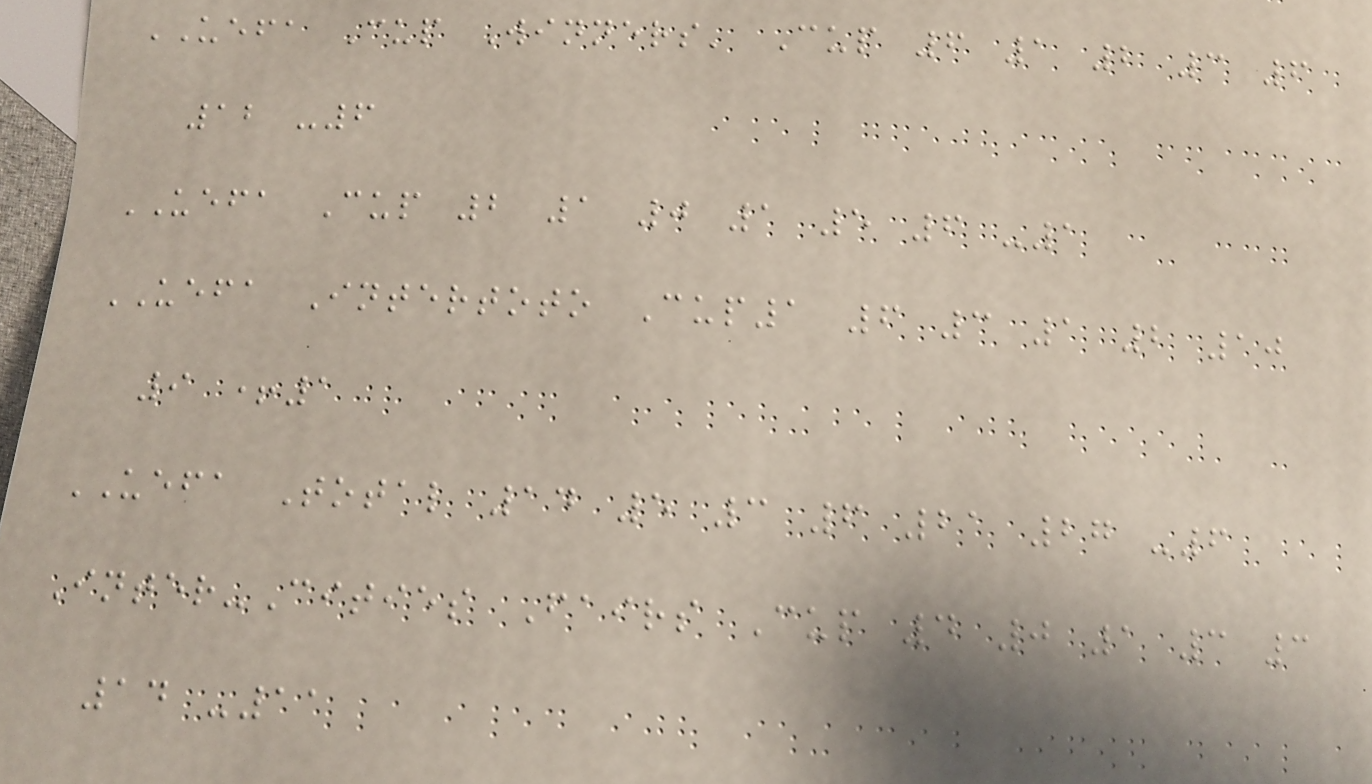UEFA Cup Winners' Cup 6 1 2 3 6
12 -6
UEFA Cup 2 1 0 1 5 6 -1
UEFA Intertoto Cup1 6 3 1 2 10
9 +1
UEFA Total 14 5 3 6 21 27 -6
Inter-Cities Fairs Cup 4 0 1 3 3
14 -11
